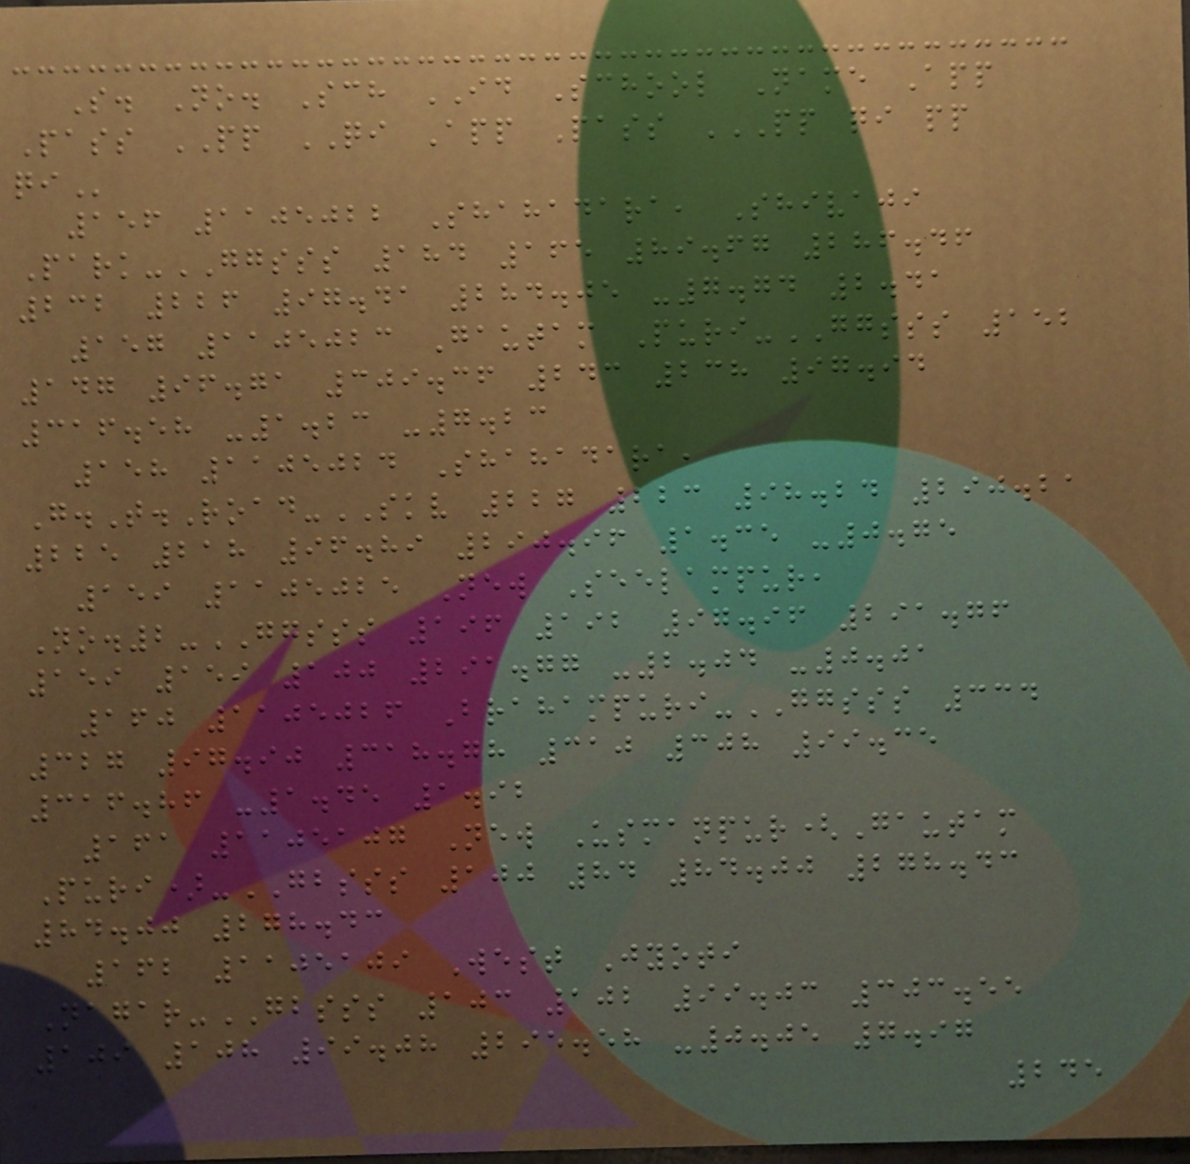S. No. Sch ID School Name App
Pass PP QI App Pass PP QI PP
QI
156 1105022 Shahadara, Shivaji
Park-GGSSS 184 165 89.67 286.46
232 226 97.41 284.05 -7.74 2.41
157 1105023 Gautam Puri-GGSSS 152
147 96.71 309.36 243 238 97.94
316.58 -1.23 -7.23
158 1105024 Shahadara,
G.T.Road-SKV 227 223 98.24 290.21
225 218 96.89 290.96 1.35 -0.75
159 1105025 New Seelampur,
No.2-GGSSS 196 192 97.96 291.76
159 159 100 291.77 -2.04 -0.01
160 1105026 Brahampuri-GGSSS 334
327 97.90 318.78 310 308 99.35
316.86 -1.45 1.92
161 1105107 New Usmanpur(Gautam
Puri)-GBSSS 100 84 84.00 278.43
84.00 278.43
162 1105109 West Jyoti
Nagar-GBSSS 103 102 99.03 303.55
109 108 99.08 295.58 -0.05 7.97
245
